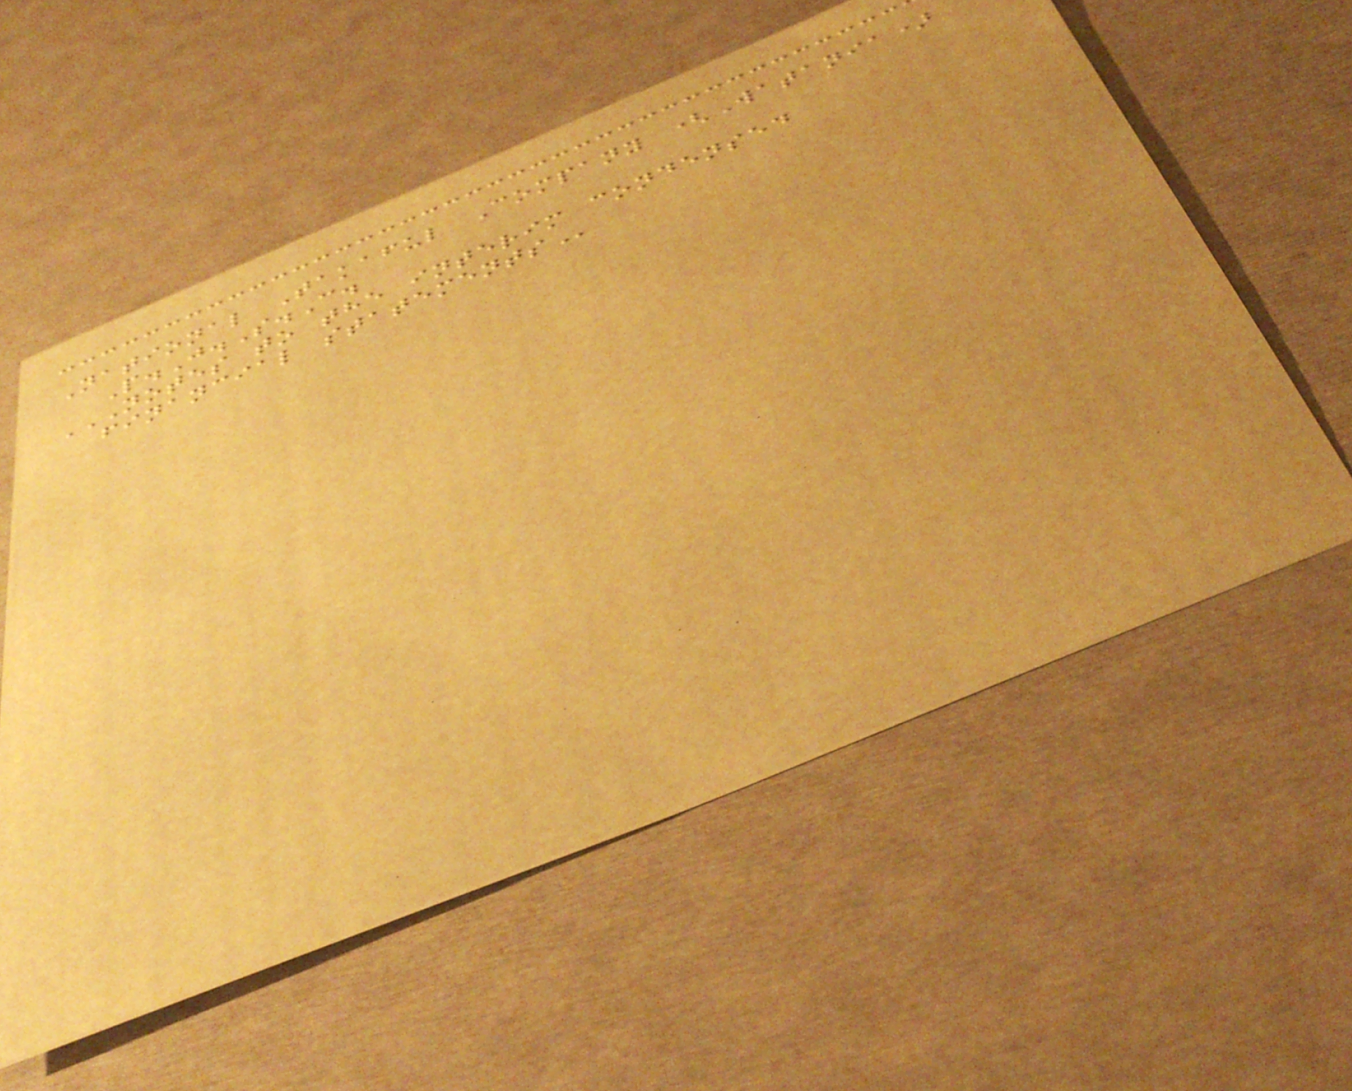National Takaful Company (Watania)
P.J.S.C.
NOTES TO THE INTERIM CONDENSED
FINANCIAL STATEMENTS
